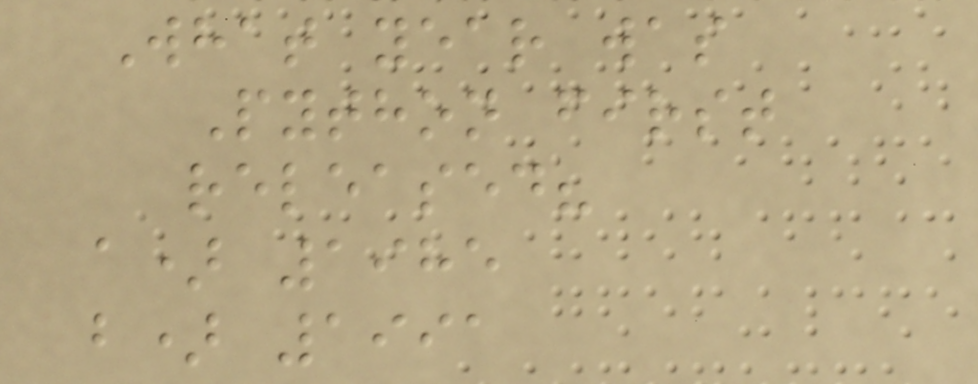What year was
Python first
released?
a) 1985
b) 1991
